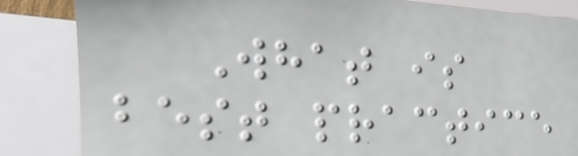What is
best practice
